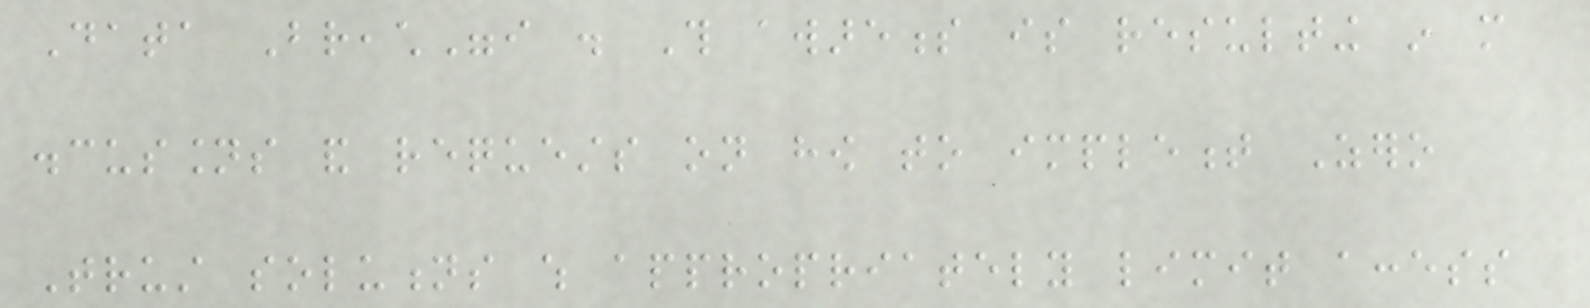Data Breach"i . This awareness is resulting in more
discussions and requests on how to implement Zero
Trust solutions which appropriately limit access
